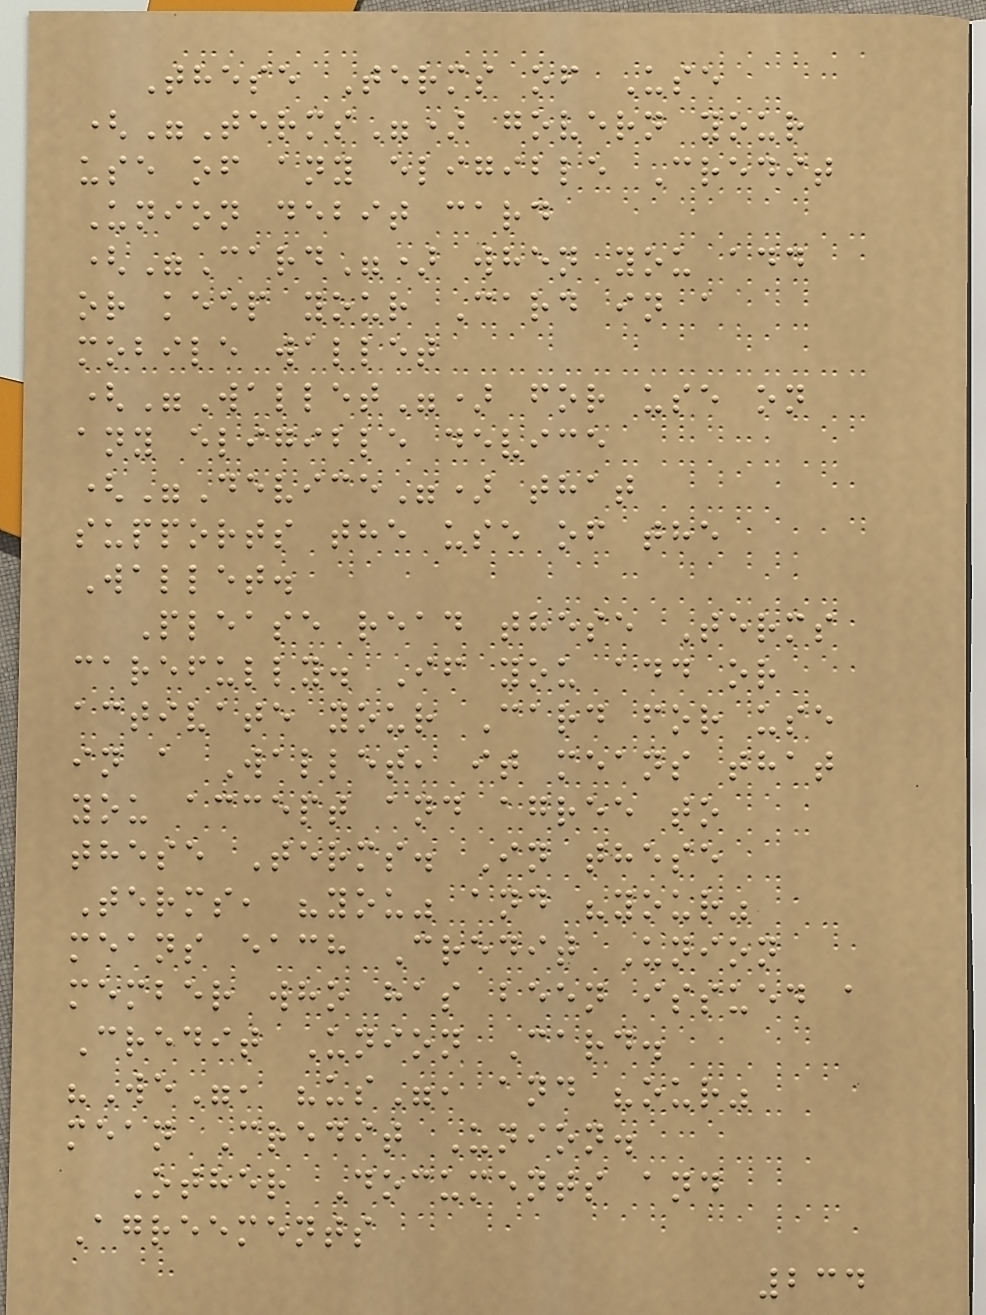These Terms of Use
("Terms") govern your
use of any eligible Credit
Union debit card
("Card") when you add
or keep your Card in a
mobile wallet
("Wallet") for use on
any eligible device
("Device") that
supports the use of the
Wallet.
Please read these Terms
carefully. If you add or
activate your Card for use
in a Wallet, it means that
you accept and agree to
these Terms. In these
Terms, "you" and "your"
means each Credit Union
member who has been issued a
Credit Union Card.
"We", "us", and "our"
mean Credit Union.
Other Documents and
Agreements
234
